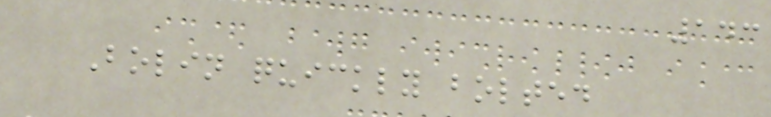143
Bolin quickly bolted
